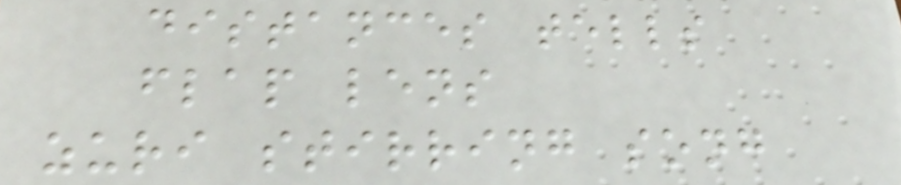distances tells
flap lens
zuri stirring song
